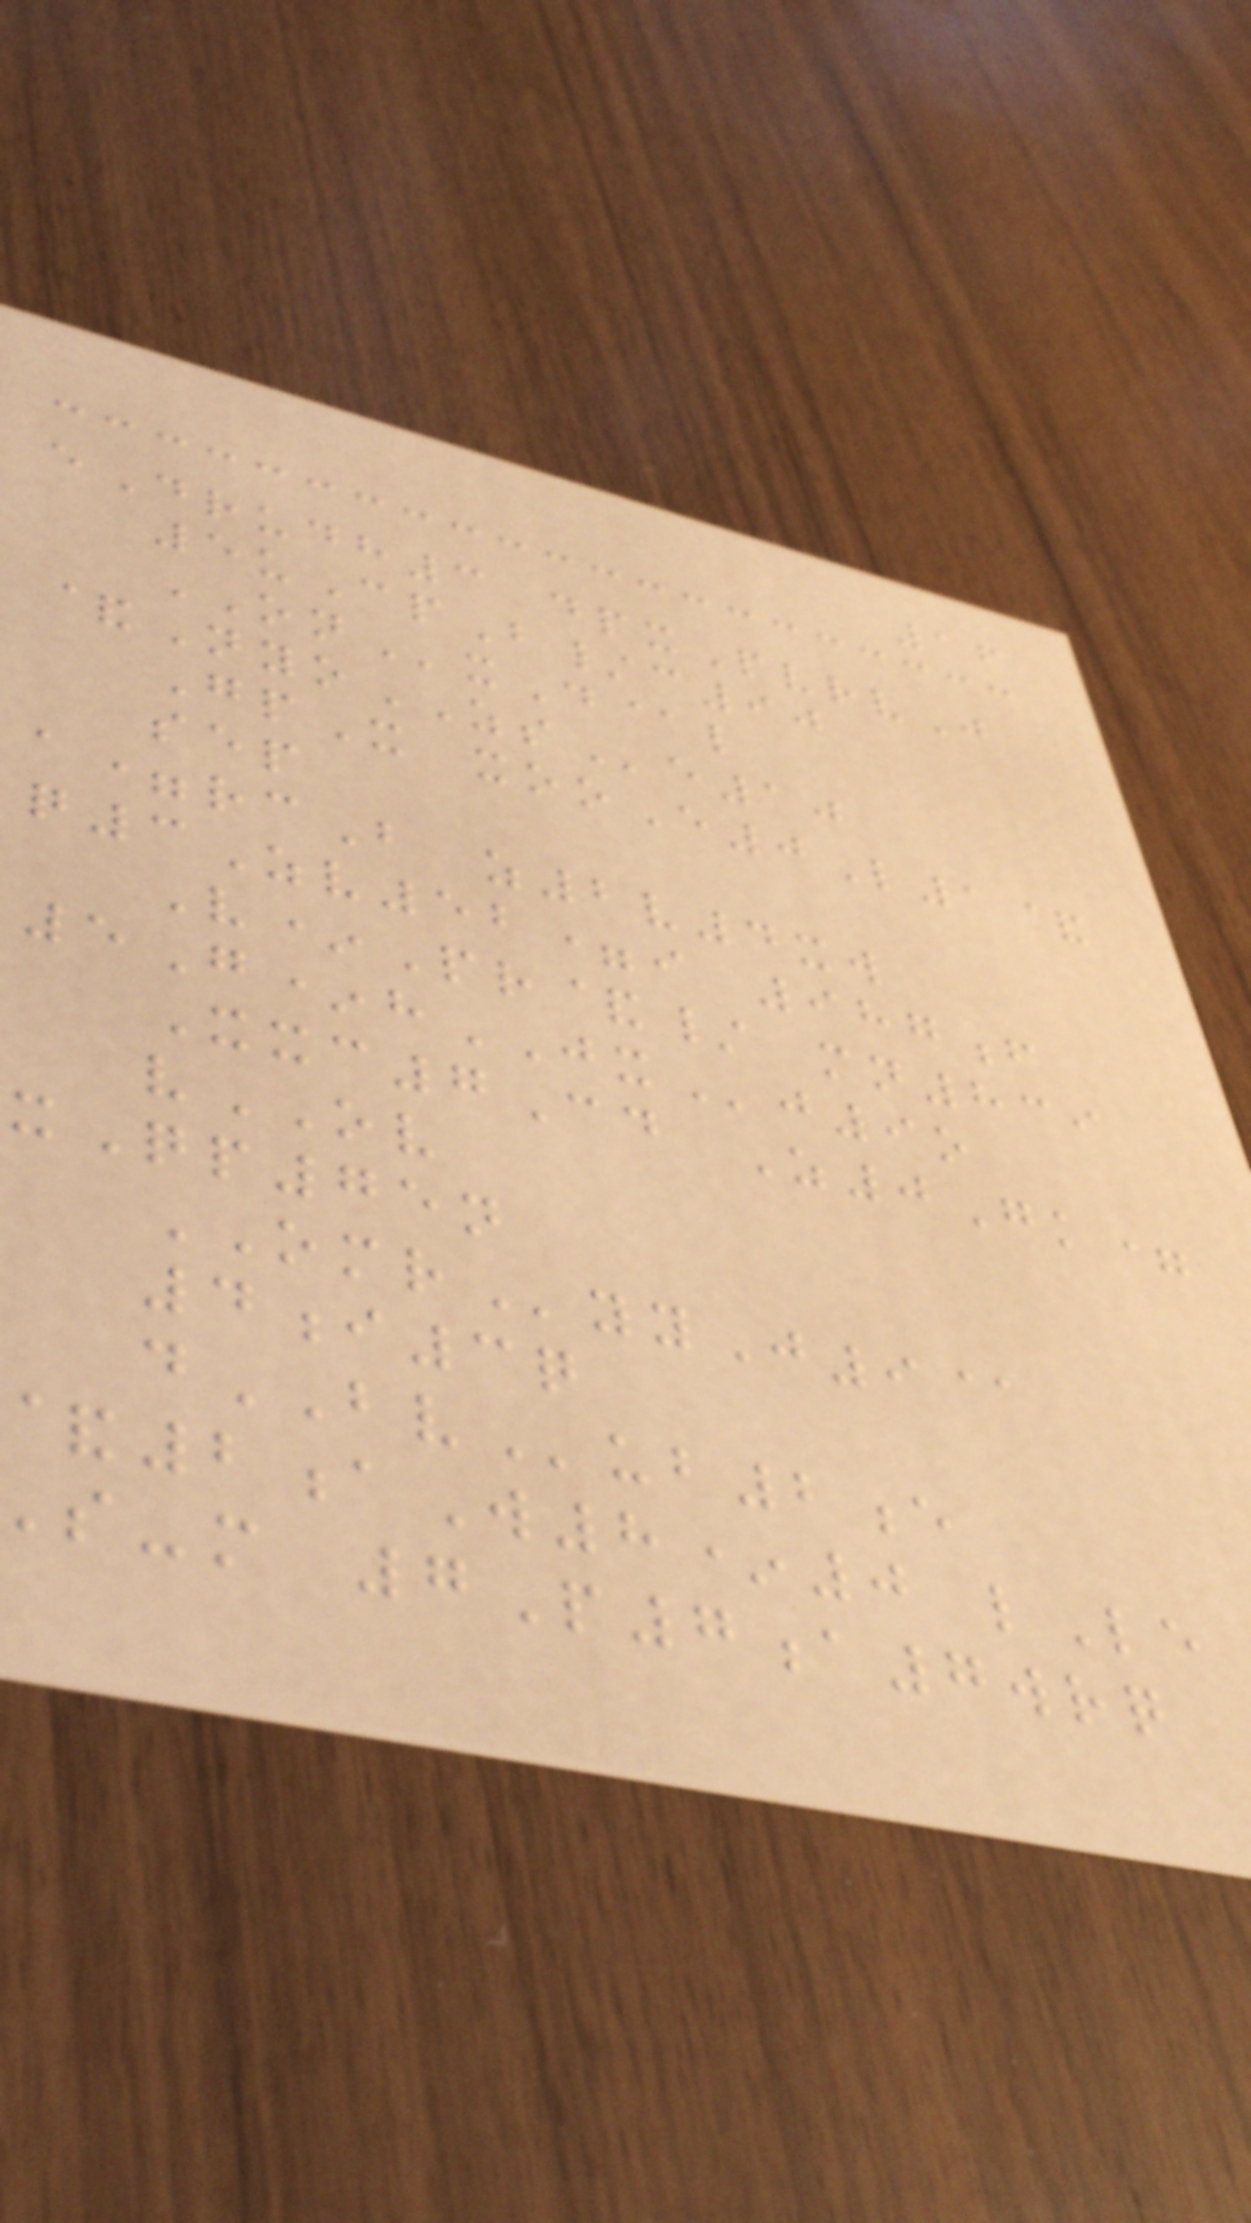16
eDrudh3 dpxPvrvJ
5uCpB/c90
ONxD@l
&NyoZSe10
GpX xooE0L1&
sep
a=rcB z2v4xw
q3Zv52=i 987f
V*Pr&/ mn839
5G*hJXj9o
Xxc7Cd Z0Gk=
vOV
xQp75n
OMRyyJ9@
4i3q
dBVub2e
2aW8*0 lLe
s-m 7P7a7wrq
